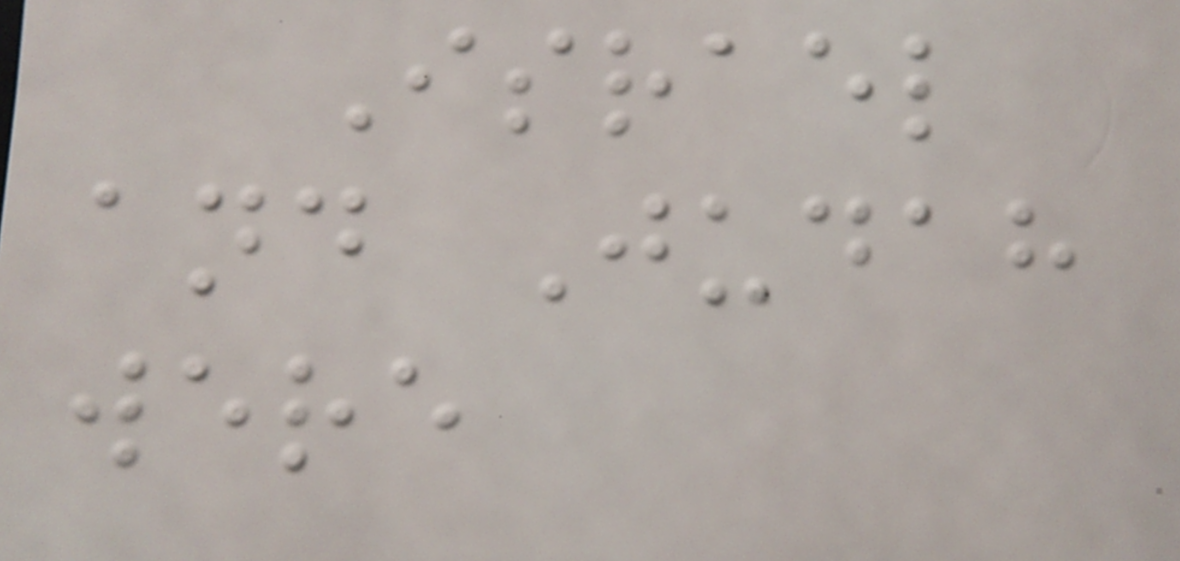Israel
and Judah
were
